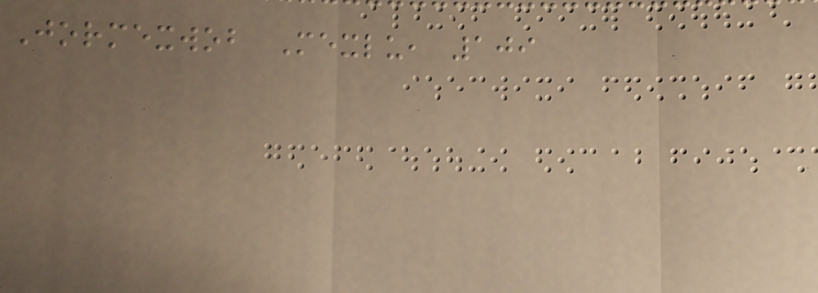Jormexwob Mexlu, 109
